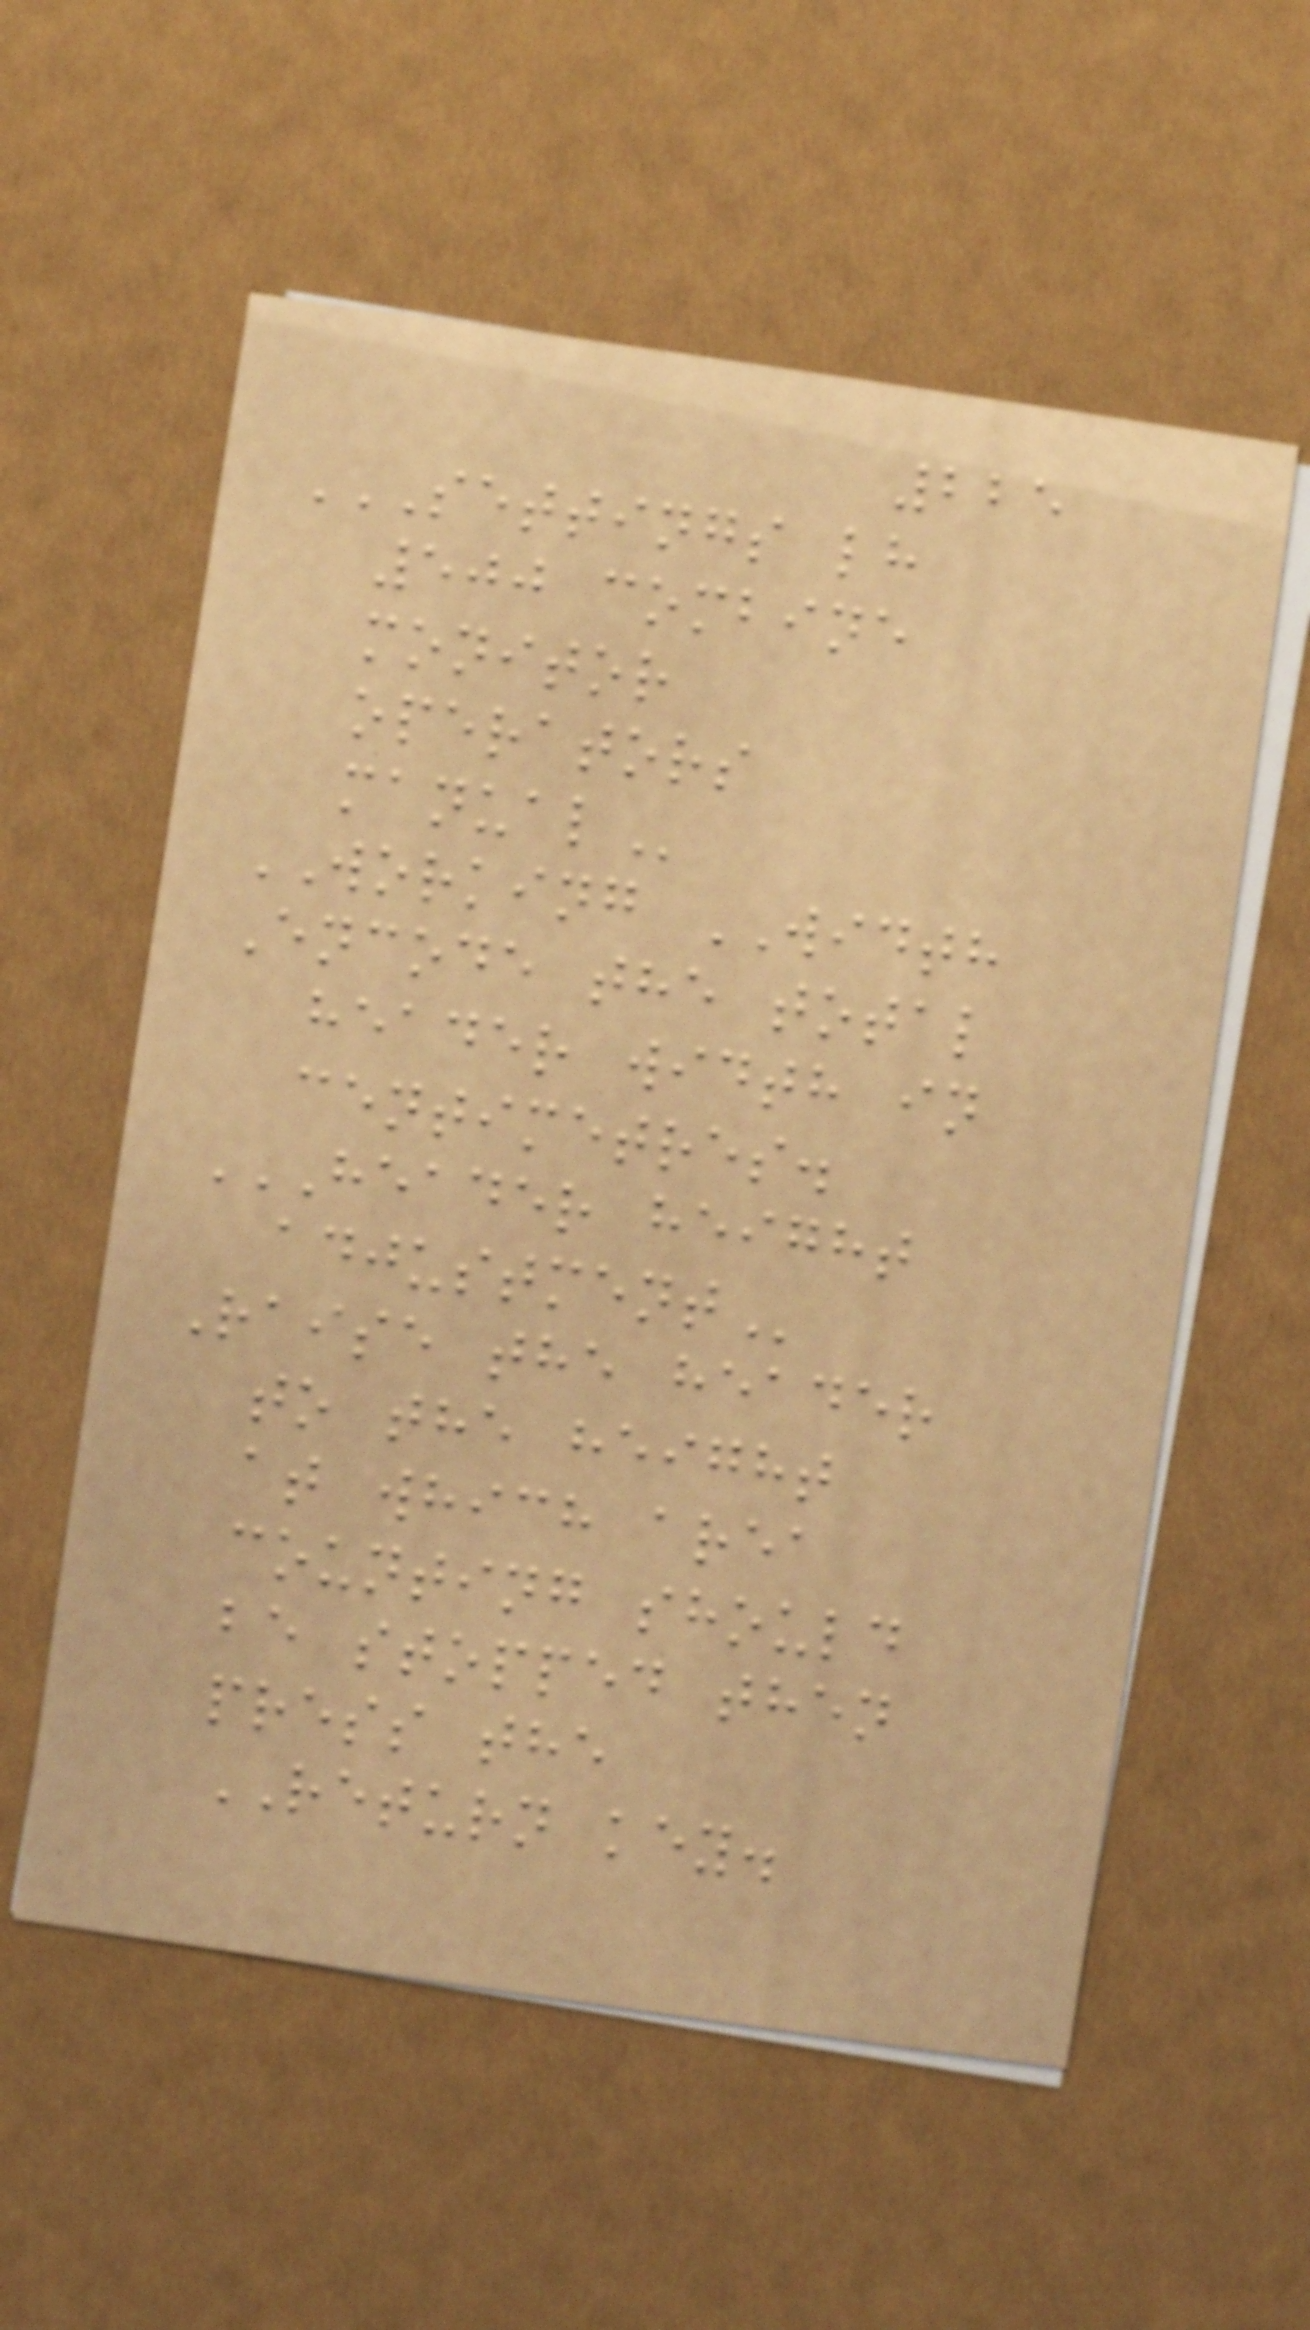225
SETTINGS LH
500 COMBINE
MONITOR
OPERATORS
MANUAL
WORKING WIDTH
Encode the total
header width in
centimetres.
HEADER HEIGHT
ADJUSTMENT
Raise the header
to the height
at which area
counting should
be stopped then
press the
RETURN key.
